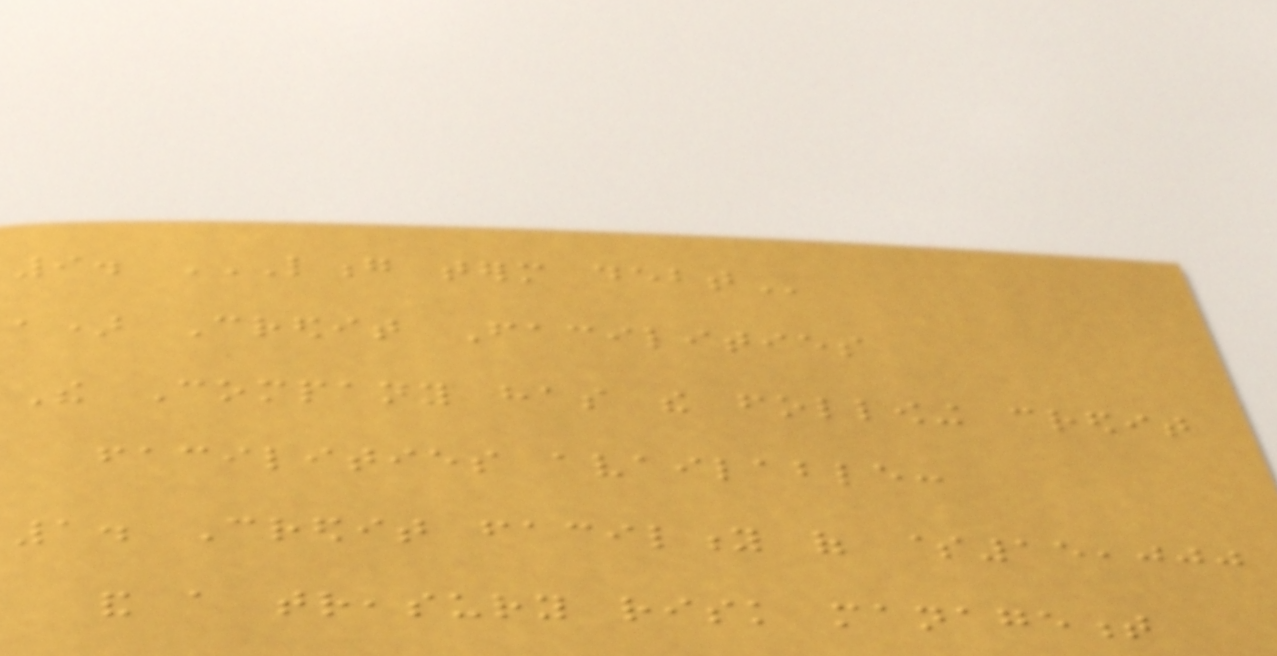9. LONG TERM DEBT
a) Credit Facilities
The Company has the following credit
facilities available:
1. Credit facility of $15,000
and a treasury risk management
